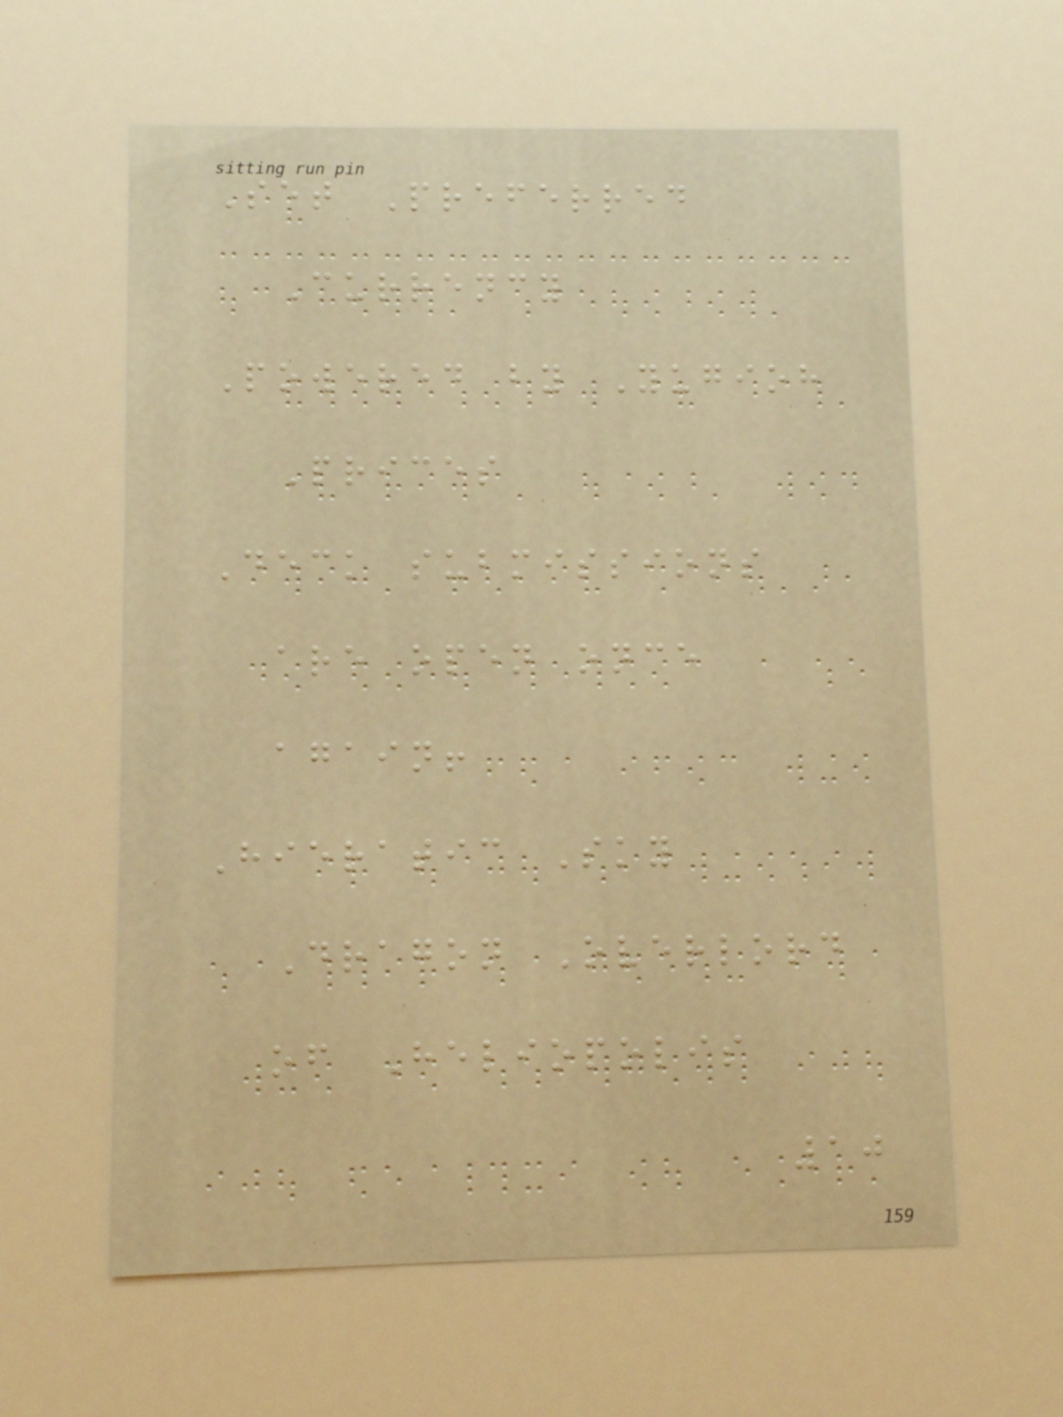Set Preferred
Currency
Powered by Yugioh
Prices
Deck submissions
are open once
again!
Hieratic Sky
Dragon Overlord
of Heliopolis
10
